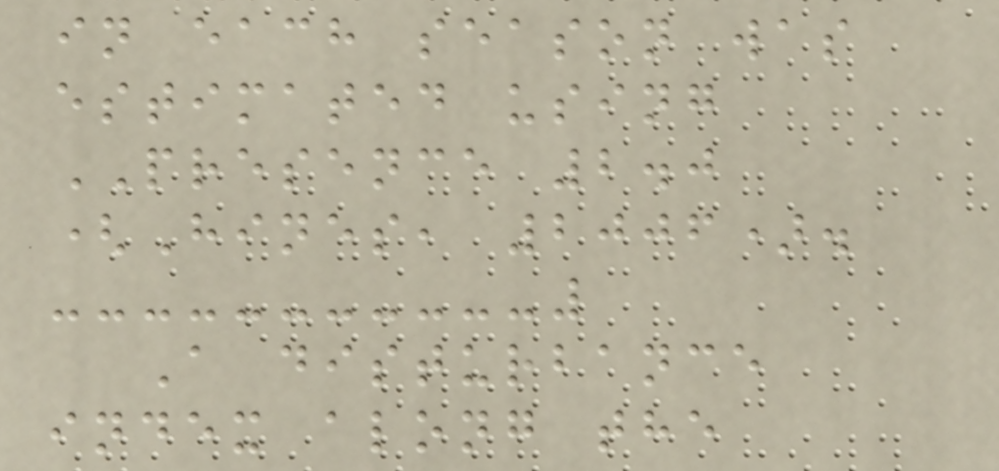in each season was
estimated using
PRESENCE 2.0
(Hines, 2006).
A disturbance
index along the
